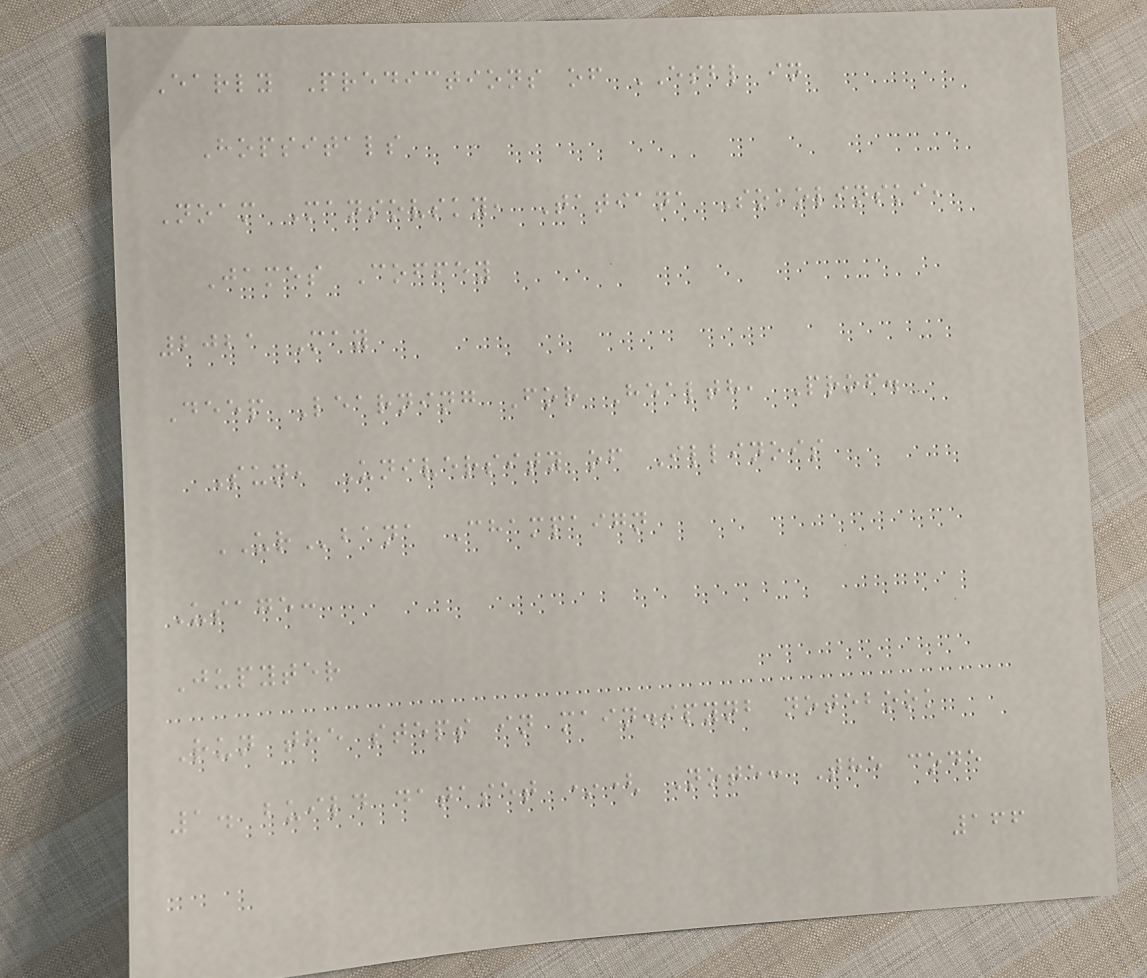Early Predictions of ESBL in
Hopsitals
Noam Mansovsky, Tatiana Sokolinski,
James Coffey
2021 May
Deep Learning For Health, Prof.
Sun, University of Illinois
URbana Champaign
Usage:
Jupyter
Run the steps in main.ipynb notebook
1. build dataset *( Note: The code
166
